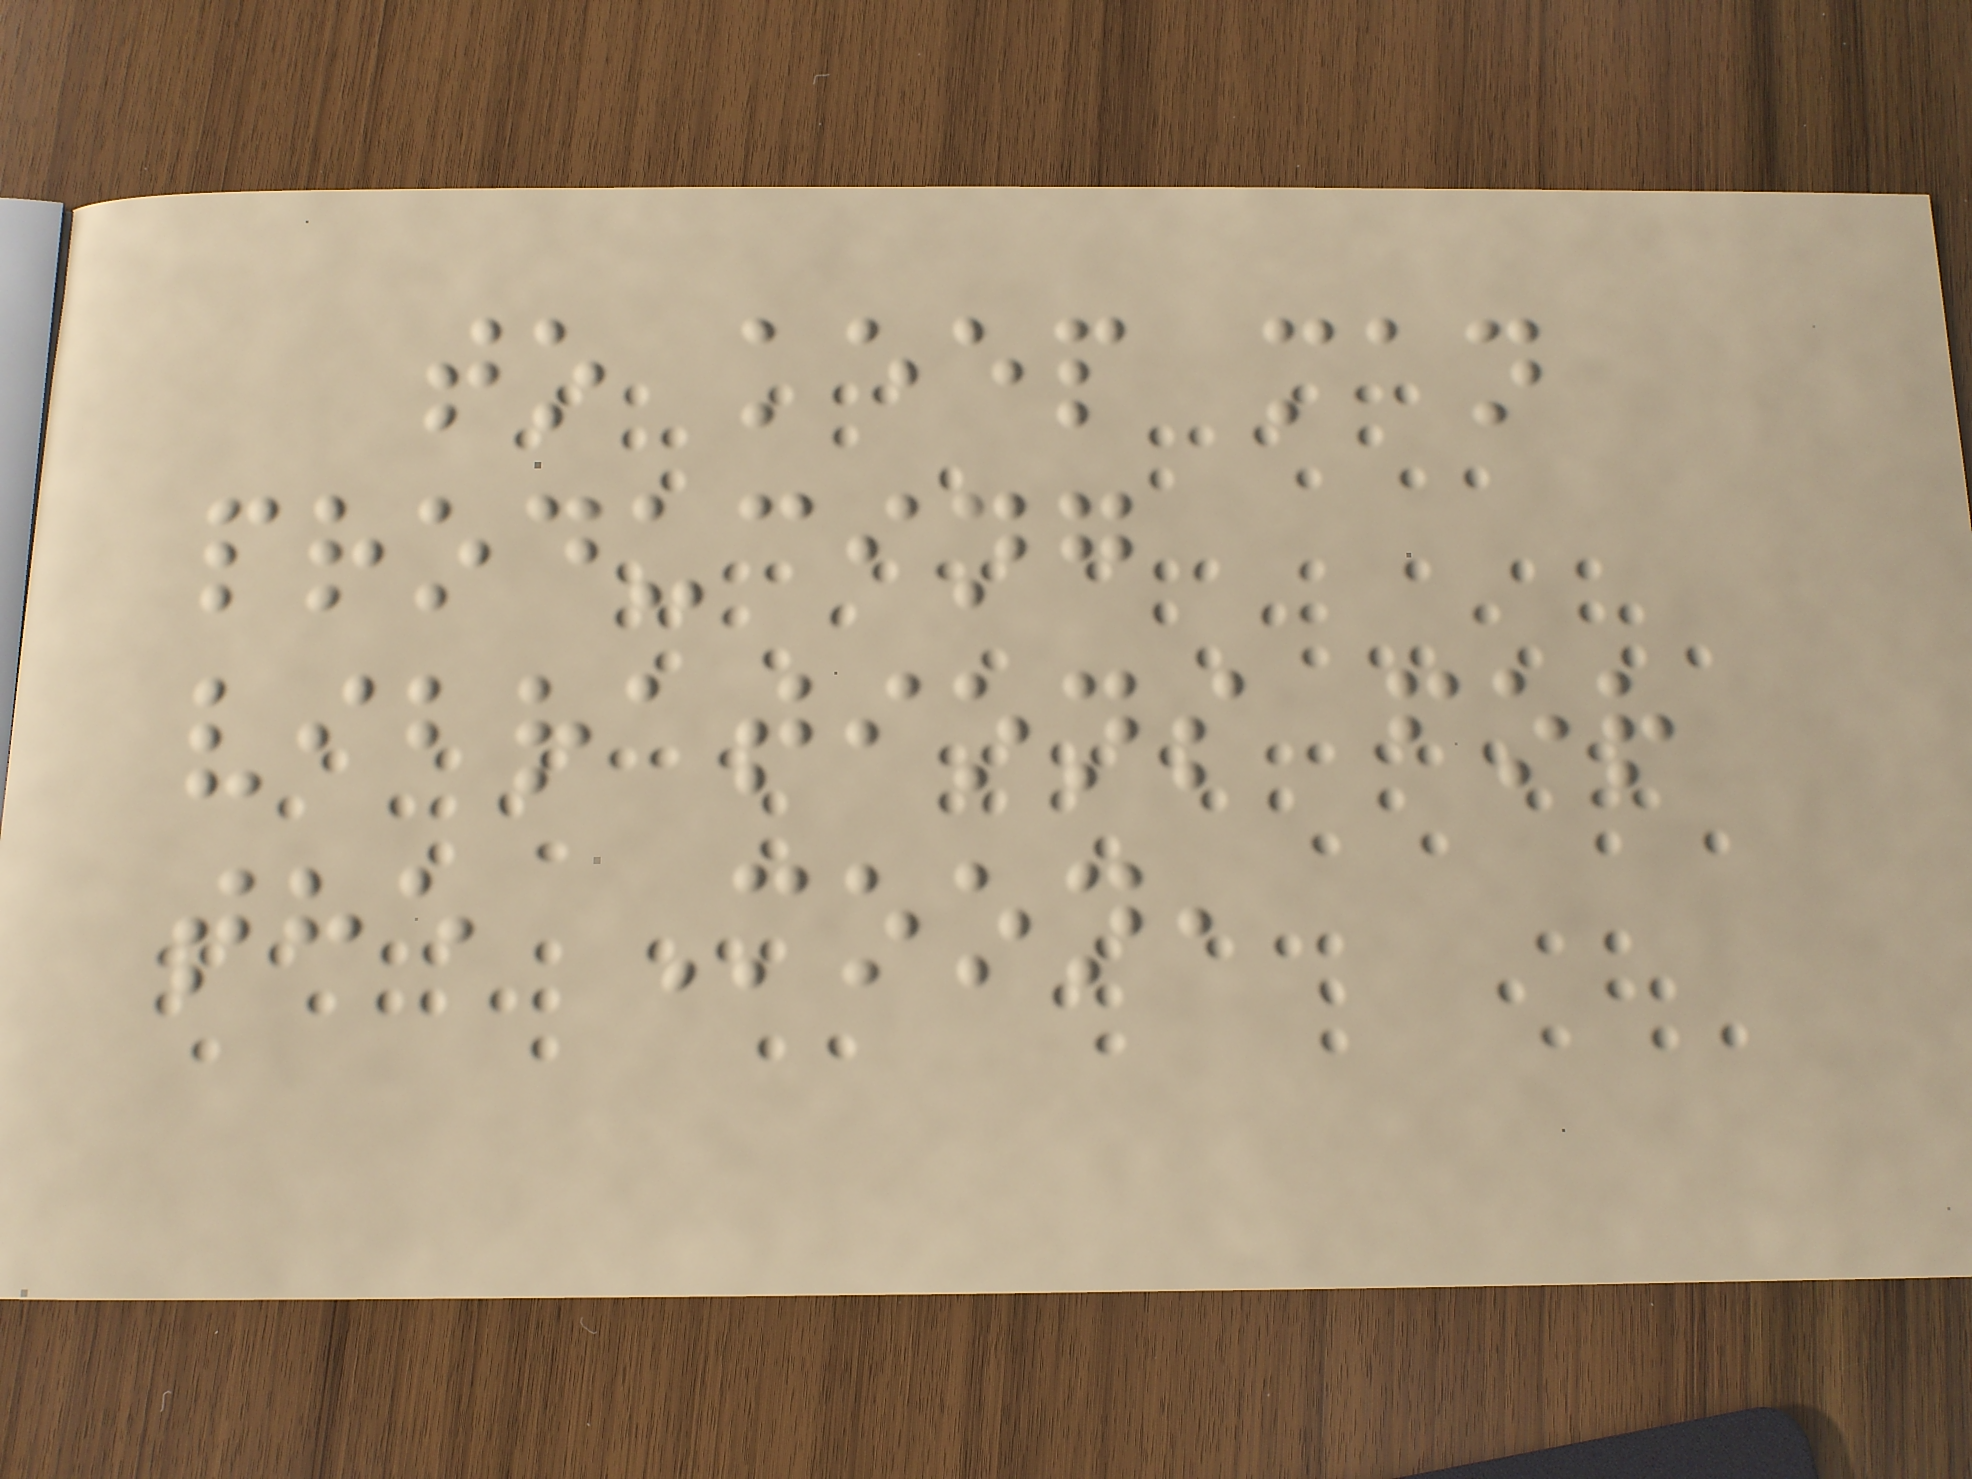to keep man
producing
vibrations for
the Moon,
